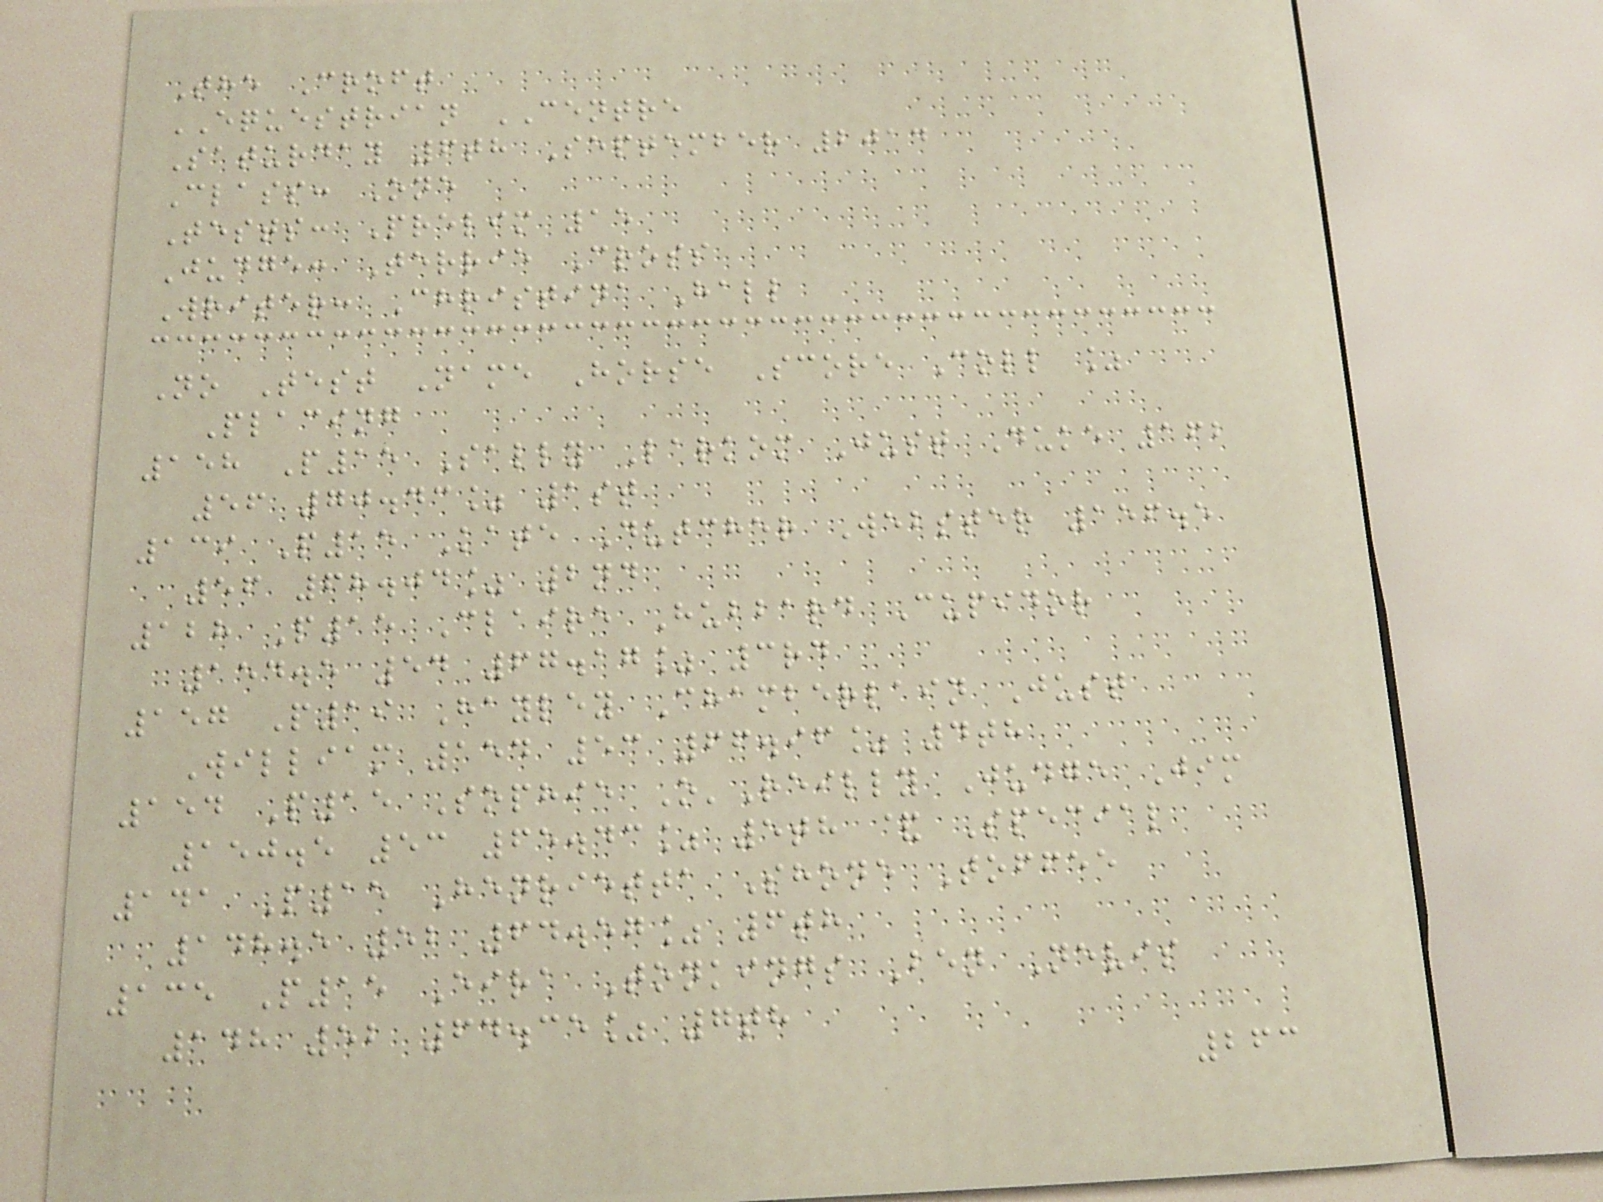The Croft
EQUESTRIAN CENTRE
Saturday 6th September 2014
Class: One
Tests: Prelim 15
Judge: Terrie Cross
Writer: Christina Hall
No Test Name Horse Score Coll %
Placing
158 P15 Sally Larkom Just Duke 162
56 70.43% 1st
139 P15 Kate Dutcher Webster 156.5
56 68.04% 2nd
128 P15 Claire Hubbard Cupidor
154.5 54 67.17% 3rd
157 P19 Hayley Chamberlain Just
William 154 53 66.96% 4th
154 P15 Sophie O'Reilly Judge Jim
150.5 53 65.43% 5th & Special
141 P15 Henrietta Shone Toffee
148.5 52 64.57% 6th
135 P15 Eira Tonkings Ben Nevis
148 52 64.35% 7th
263
